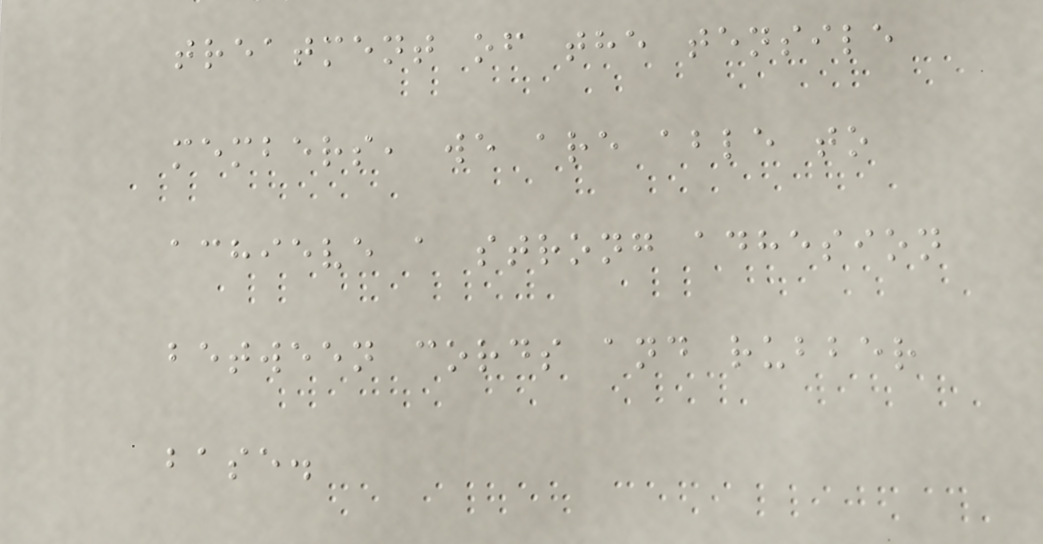treatment of the tensile
members, we are able to
achieve a strong adhesion
between cords and rubber
base.
